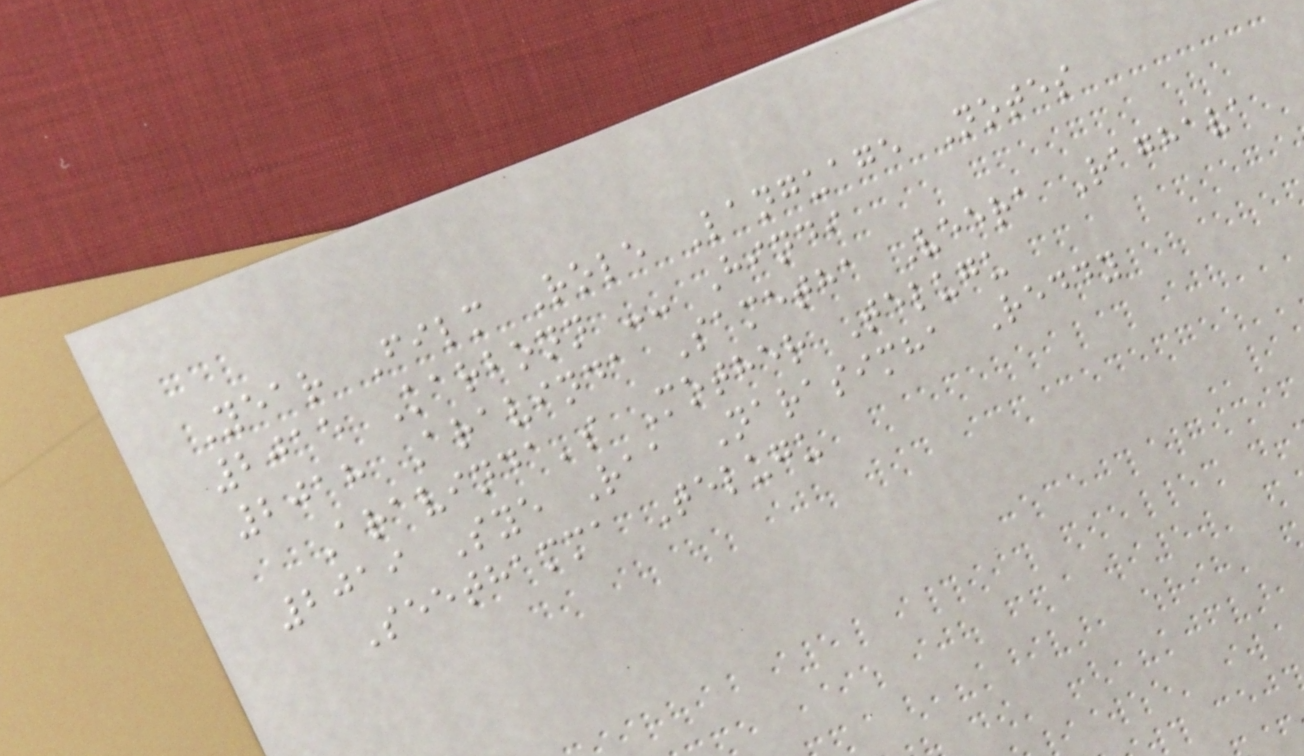Year Film Role Language Notes
2015 Karbonn -- Hindi
2018 Aravinda Sametha Veera Raghava
Aravinda's Mother Telugu
2019 Sye Raa Narasimha Reddy
Seethamma Telugu
